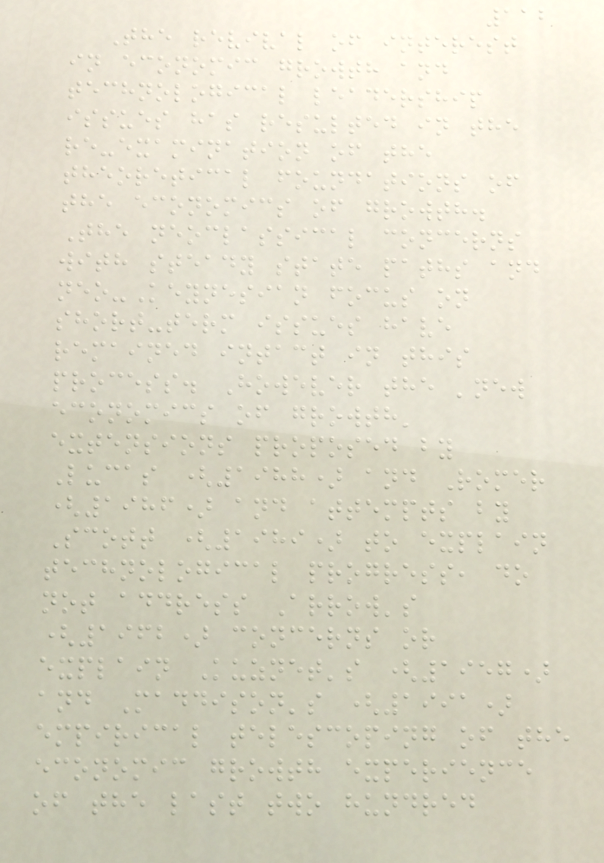112
The revival of interest
in economic growth and
technological leadership
issues has resulted in the
re-examination of the
theoretical foundations of
the economics of growth.
The neoclassical concerns
with steady state paths and
neo-Keynesian focus on
short-term issues have
remained intact in this
process. However the 'new
economics of growth'
extensions proposed by
Lucas (1988) and Romer
(1986) and attempts by
Scott (1989) to explain
technological progress, do
not address Arrow's
(1962) concerns or
explain Kuznet's (1957)
and Maddison's (1991)
empirical telescoping of the
economic growth experience
of the last two hundred
